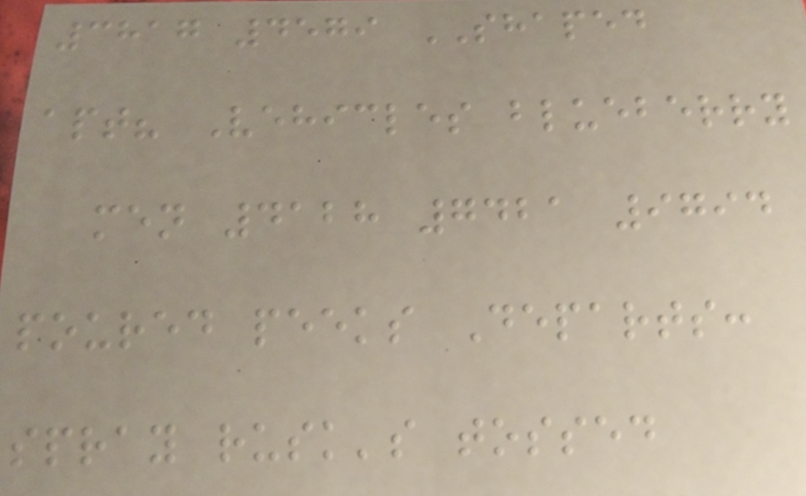3817 4579 SHAPED
apt? Vehicles blueberry
men 4128 7421 9794
poured peeks Departs:
spray rusk's tossed
